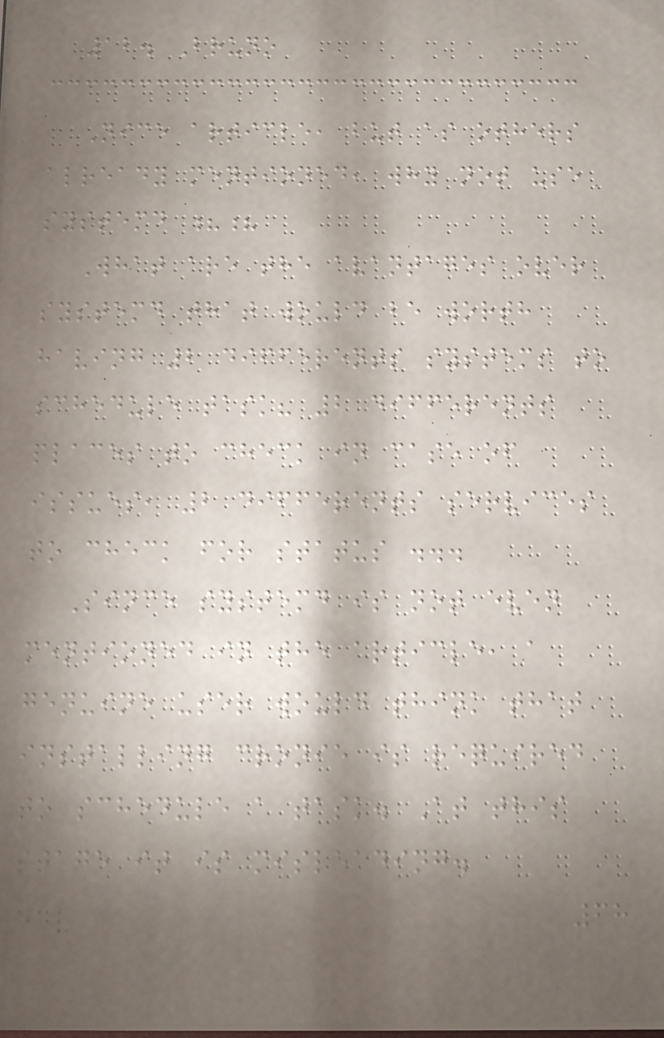12. Bruno
Nice article, but as others
already mentioned, why not use
systemd ??
What are the avantages over
systemd that would be worth
having 2 differents systems to
schedule task? 2 differents
places to check in case of
issues, 2 differents services
to check for status ...
Since systemd is not even
mentioned in the article, a
genuine user would think that
installing cronie is required
to schedule a task. At this
stage it is misleading.
68
